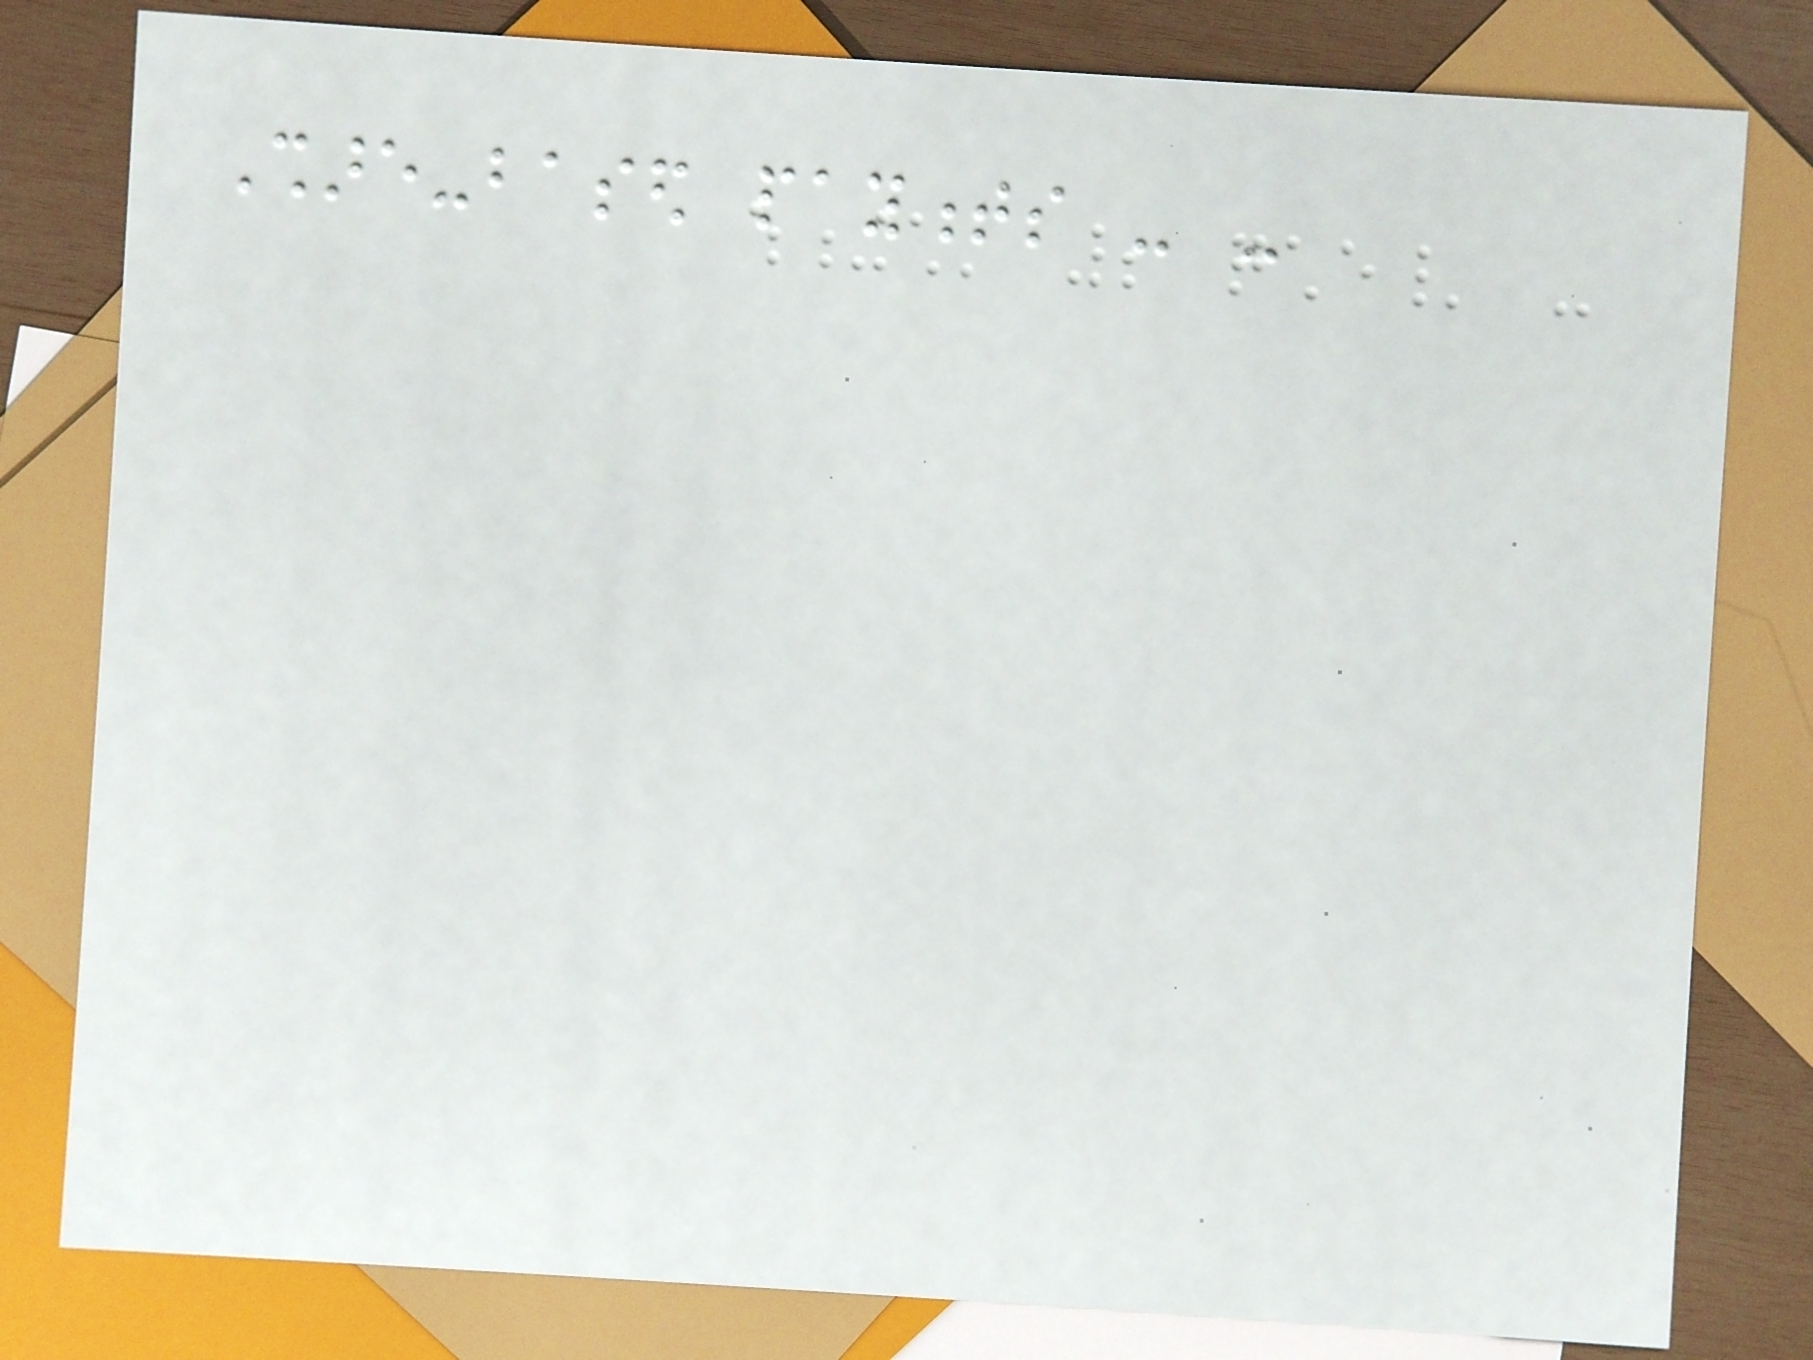Share-based payments - -
